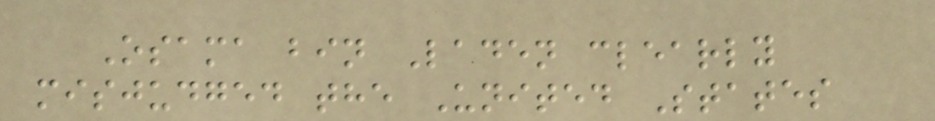Osama bin Laden clearly
misjudged the United States
